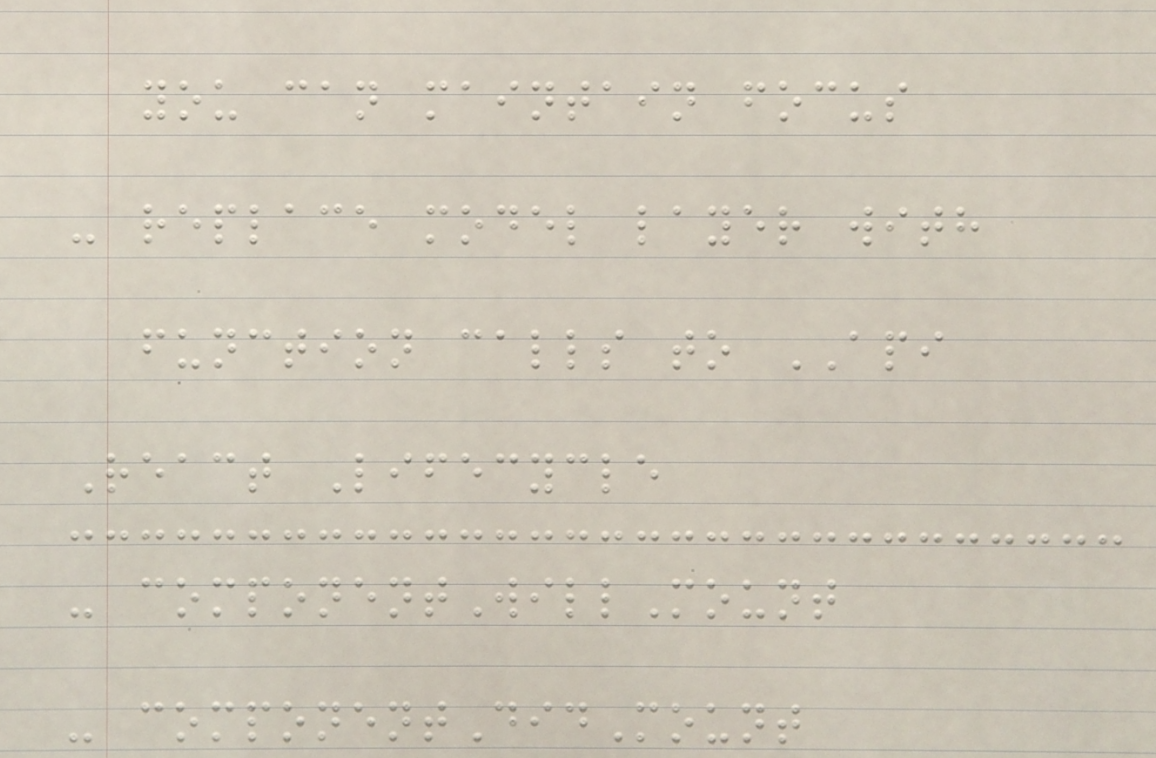you can maintain focus
- replace model layer with
function calls to API
React Lifecycle
- componentWillMount
- componentDidMount
